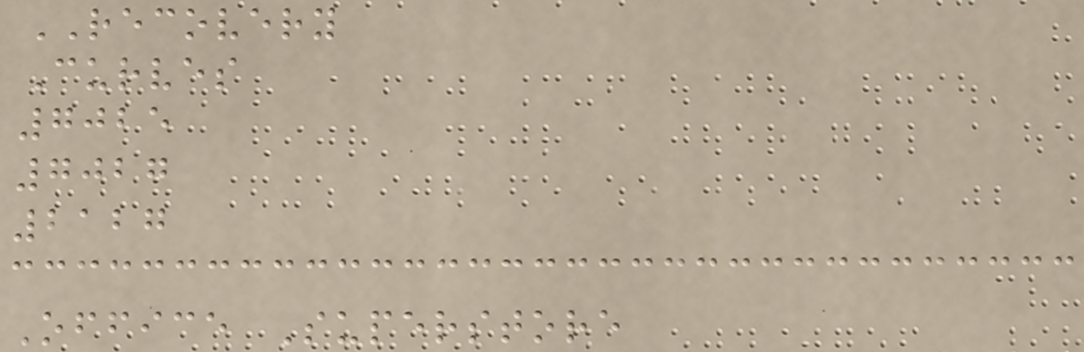RECOVERY
Curves
7025
7027
2127
Office Superstore
